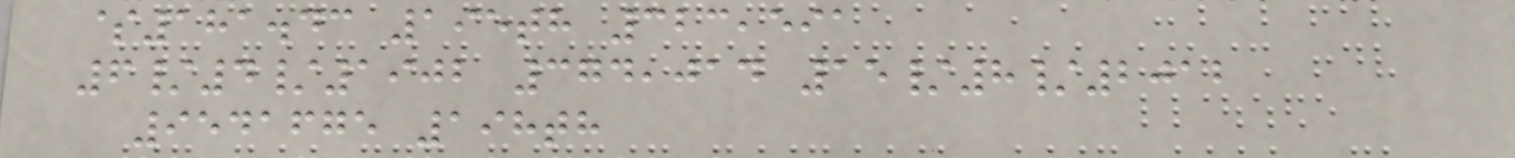$181.43 195th 323,591
6/4/1902 374,014 15/8/2012
9541675 198th
